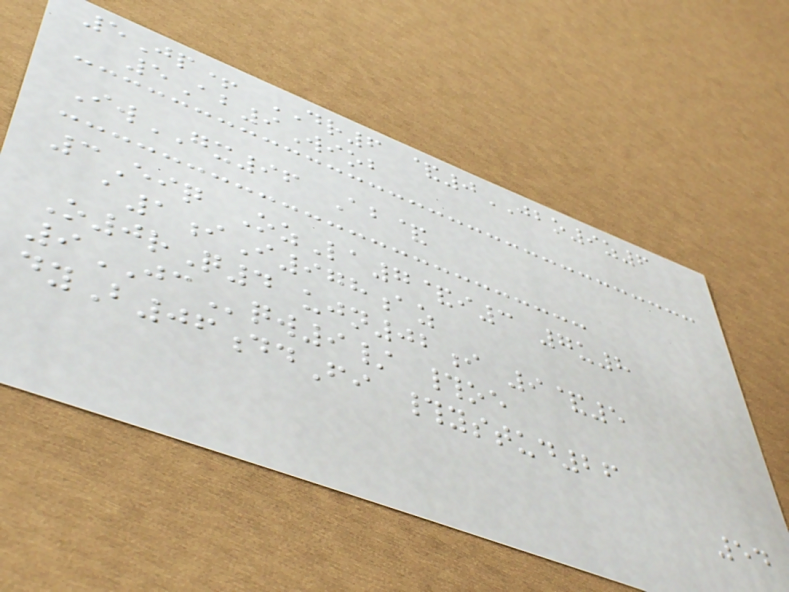5Jp+ DR6 &0JBO9z6
5Ab9Wiob
IwGX96 Ab&
3Eiq OzLa7&i3 7u8
a1iI978az
O0rQ4 ujn02i 9&5
9JCqw9/ #oe
dyB06ddFi #ystud26
54
